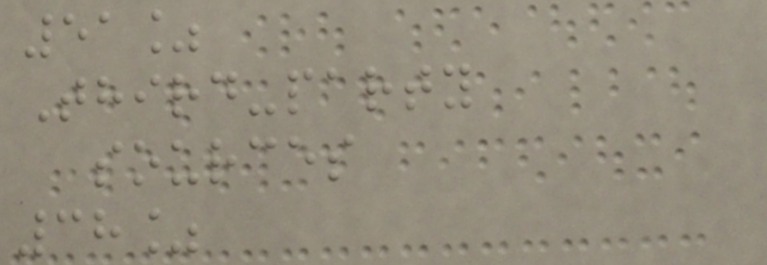51%
Third-party
sources
38%
